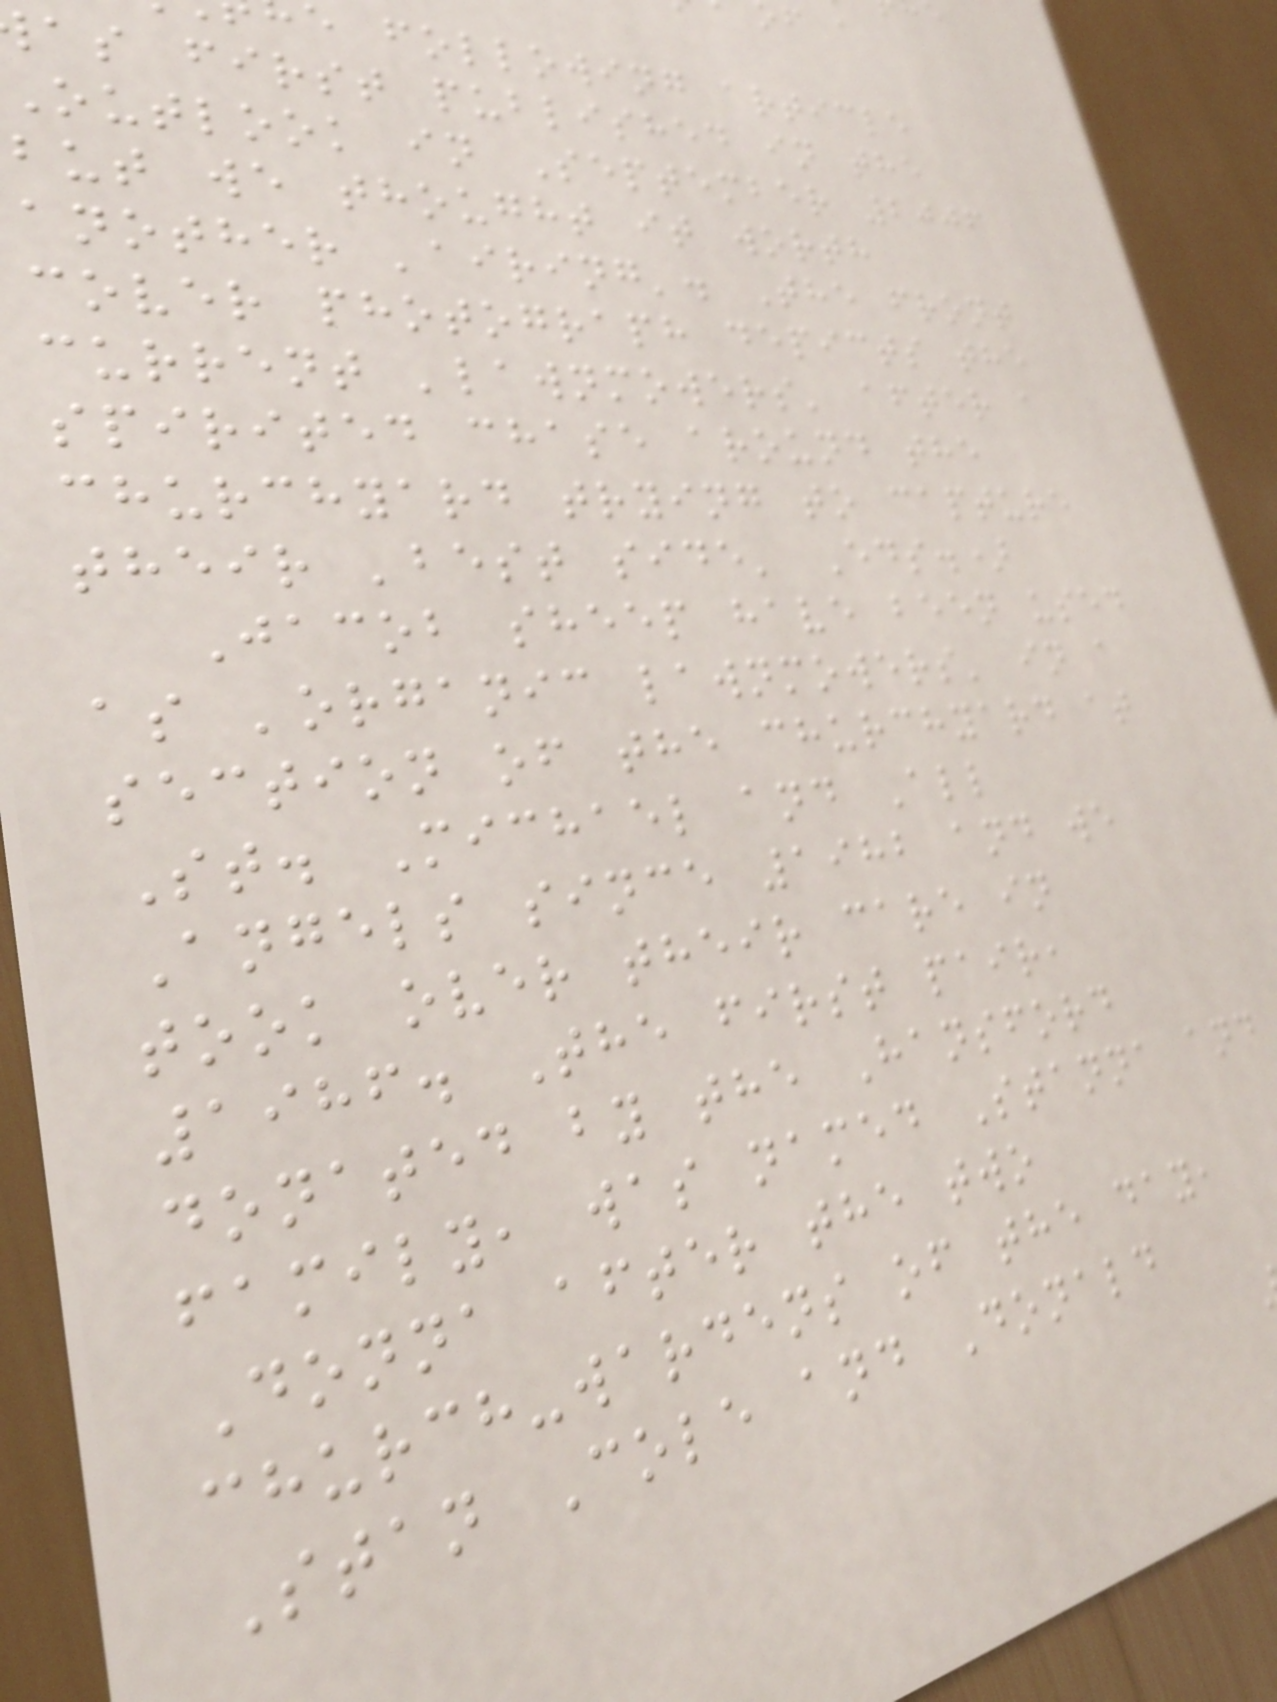e following article
as first published in the
Outlook in September 2006
but we thought it worth
another 'airing'. The front
cover photograph depicts the
current 'lawnmowers' after a
spirited chase around the
churchyard trying to capture
their 'best side' Eds.)
Jacob sheep have been used
as 'organic lawnmowers' in a
section of the churchyard at
St. Michael and All
Angels since 1982 and we
took over their care in
1986. The first pair,
donated by the Hansford
family, was named Stanna and
Donna after the two
church-wardens of the day,
Stan Cole and Donald
